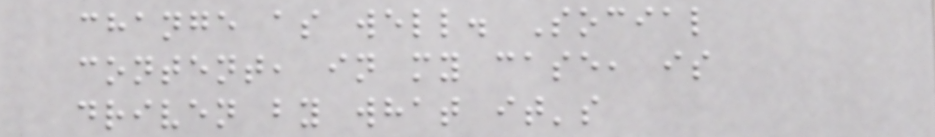change as well. Social
content, in my case, is
driven by what it's
